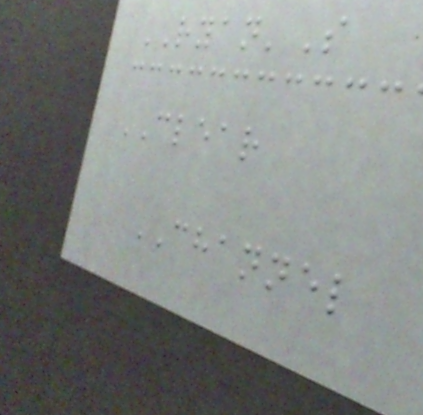RYAN'S
CLEAR
CHANNEL
